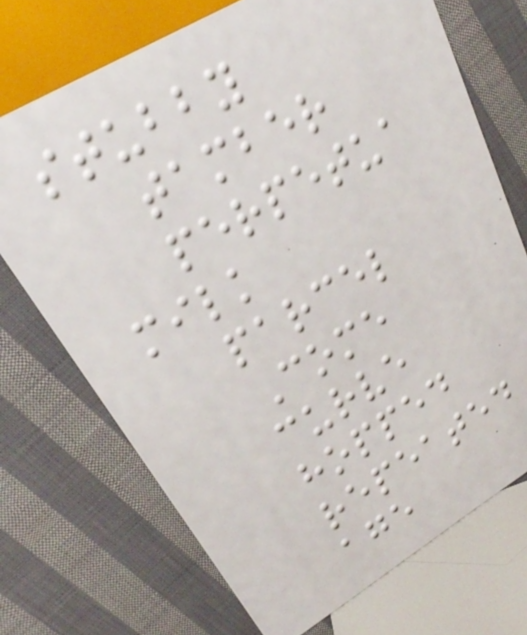stubby
tamber
perpetua
milk
parcel
Come
curve
hopped
repeated
age
